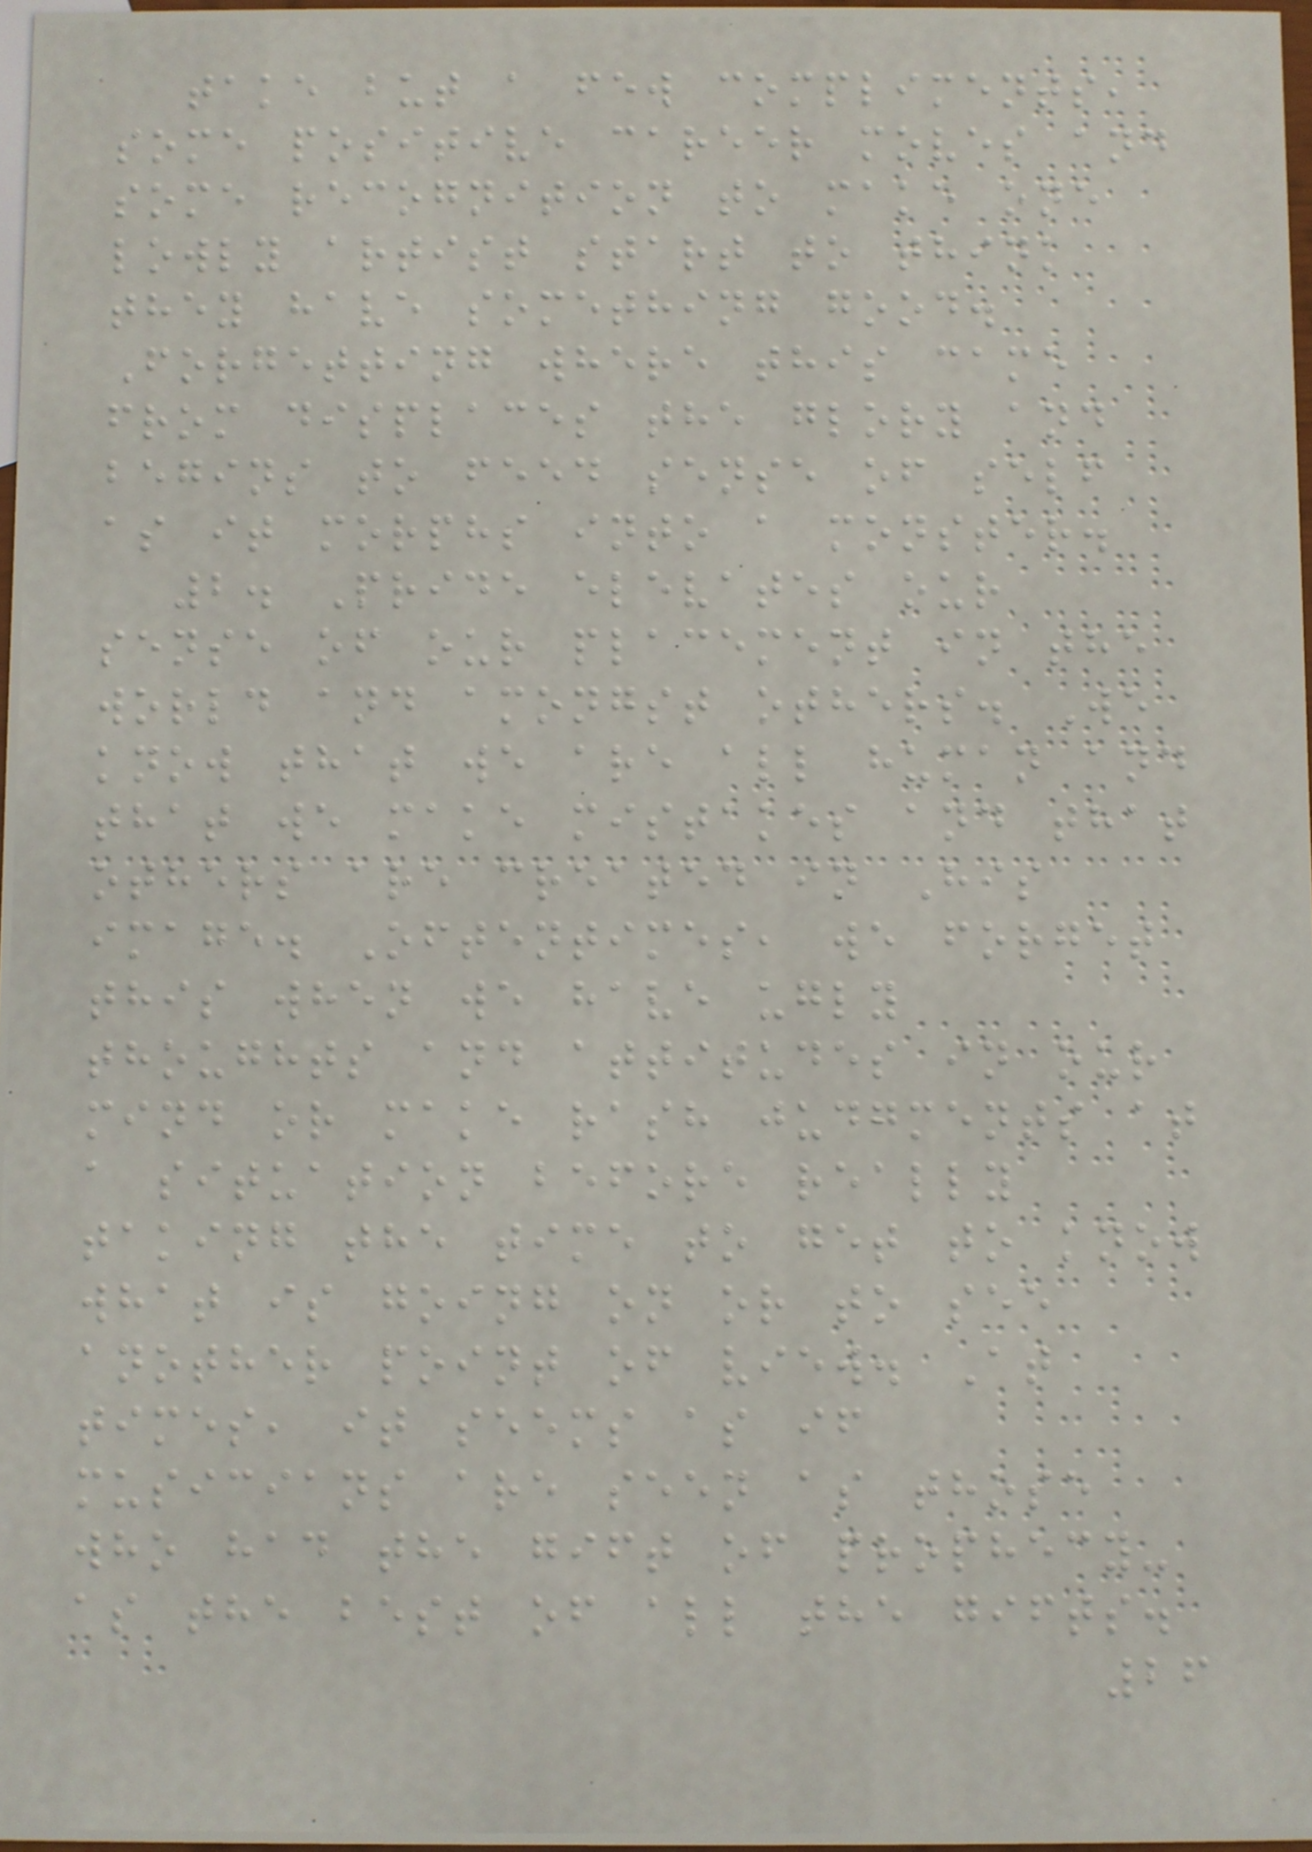take but a few compliments,
some positive career moves and
some recognition to make one
lowly artist start to think
they have something good.
Forgetting where this came
from displaces the glory and
begins to feed sense of self
as it morphs into a monster.
2. Pride elevates our
sense of our placement in the
world and amongst others. We
know that we are all human and
that we make mistakes and that
others are created in His
image. Oftentimes, we forget
this when we have ugly
thoughts and attitudes in our
mind or make rash judgments at
a situation before really
taking the time to get to know
what is going on or to see
another point of view. At
times, it seems as if
musicians are seen as those
who had the gift of prophecy-
as the best of all the gifts.
26
